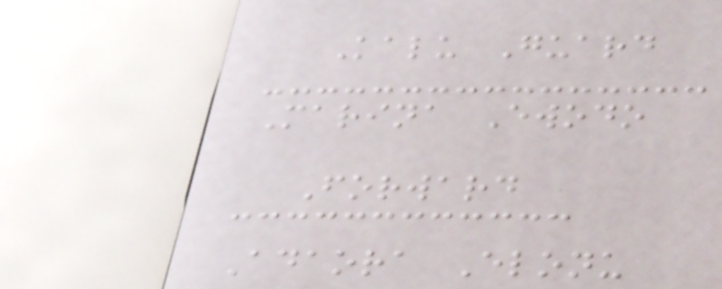Kalu Guard
Marina Ewodo
Forward
Adaora Elonu
